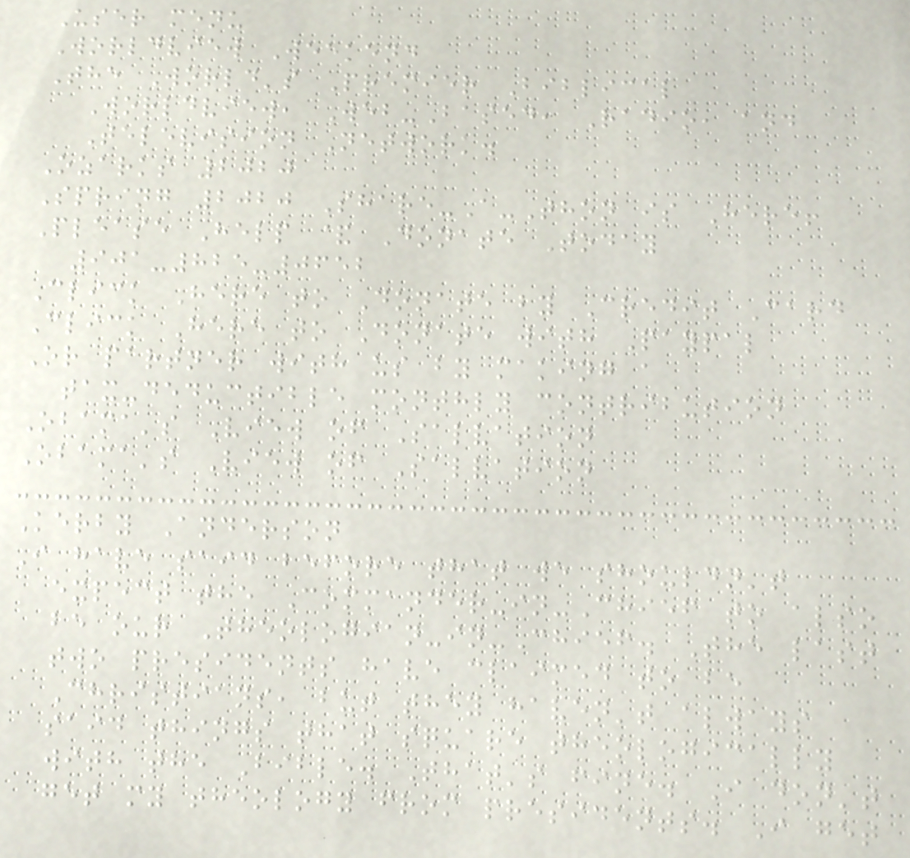User menu
Worldview Weekend
The World's Premier Biblical
Worldview, Web-Based, Radio, and
Television Network.
Ozarks 2020
Spring 2020 Share-A-Thon is Here!
Please Help & Donate Today
901-825-0652
Click Here to Donate by Credit Card
Click Here to Donate with Paypal
Or partner with us by making a
tax-deductible monthly contribution
Obama's View of Salvation
Obama's View of Salvation
Kerby Anderson
I have said before that we shouldn't
expect the Commander-in-Chief to also
be our Theologian-in-Chief. The last
two presidents have claimed to be
Christians, but they haven't always
said things that square theologically
with the Bible. That's fine. I don't
get my theology from presidents. I get
